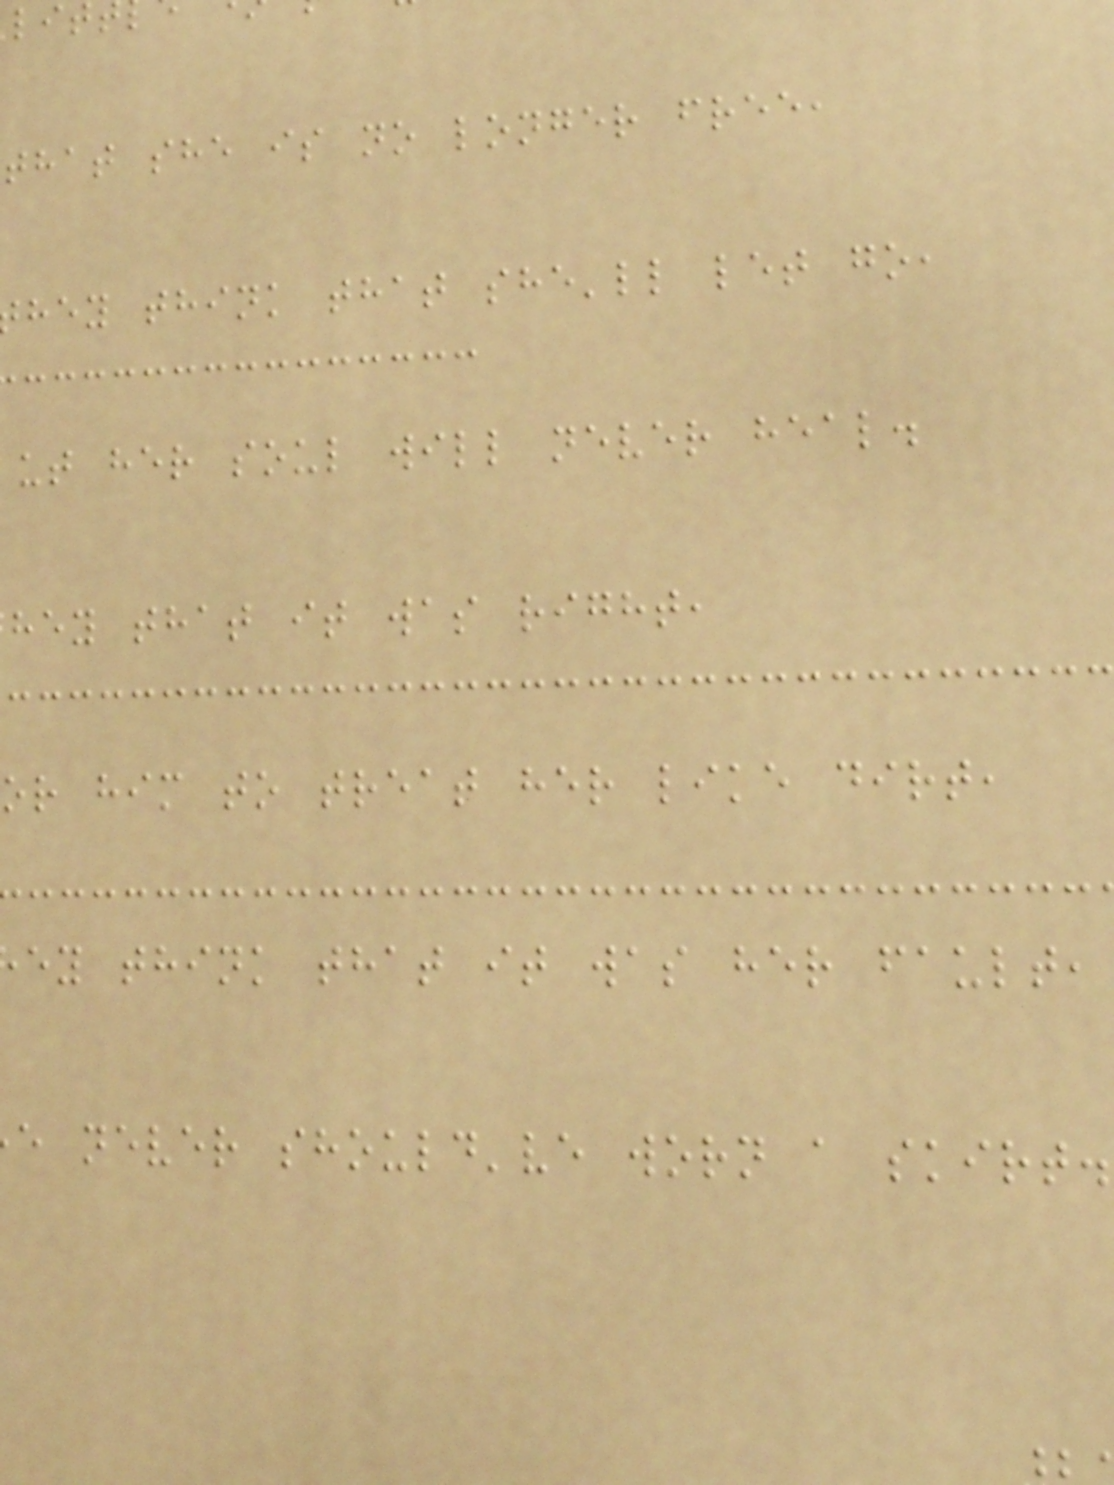that she is no longer free,
hey think that she'll let go,
ut her soul will never heal.
hey that it was right,
or him to treat her like dirt,
ey think that it was her fault,
e never should've worn a skirt.
